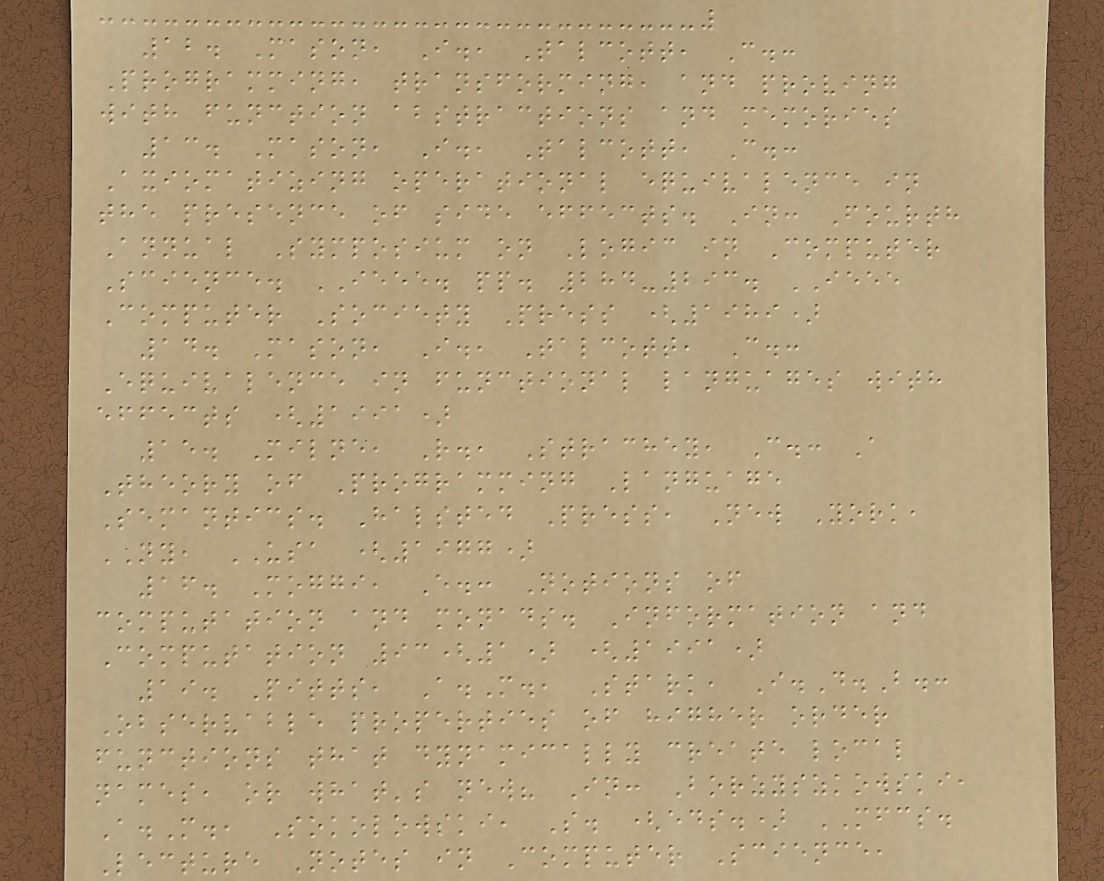12. Mason, I., Talcott, C.:
Programming, transforming, and proving
with function abstractions and memories
13. Mason, I., Talcott, C.:
Axiomatizing operational equivalence in
the presence of side effects. In: Fourth
Annual Symposium on Logic in Computer
Science. IEEE. pp. 284-293. IEEE
Computer Society Press (1989)
14. Mason, I., Talcott, C.:
Equivalence in functional languages with
effects (1991)
15. Milne, R., Strachey, C.: A
Theory of Programming Language
Semantics. Halsted Press, New York,
NY, USA (1977)
16. Moggi, E.: Notions of
computation and monads. Information and
Computation 93(1) (1991)
19. Pitts, A.M., Stark, I.D.B.:
Observable properties of higher order
functions that dynamically create local
names, or what's new? In: Borzyszkowski,
A.M., Sokolowski, S. (eds.) MFCS.
Lecture Notes in Computer Science,
